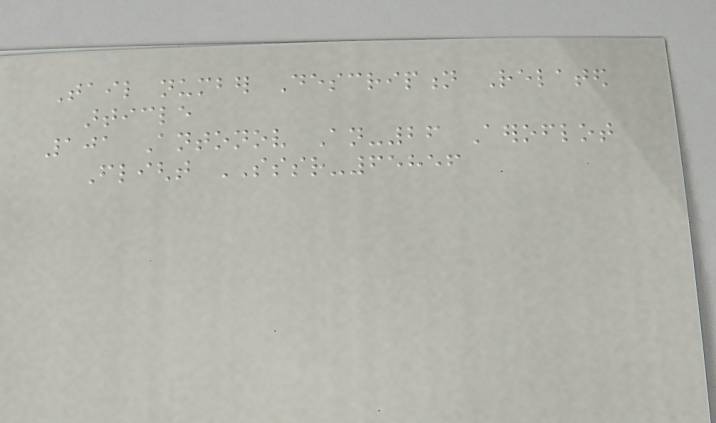Tail number Description Related
article
101 Antonov An-26 Aeroflot
Flight SSSR-65856
